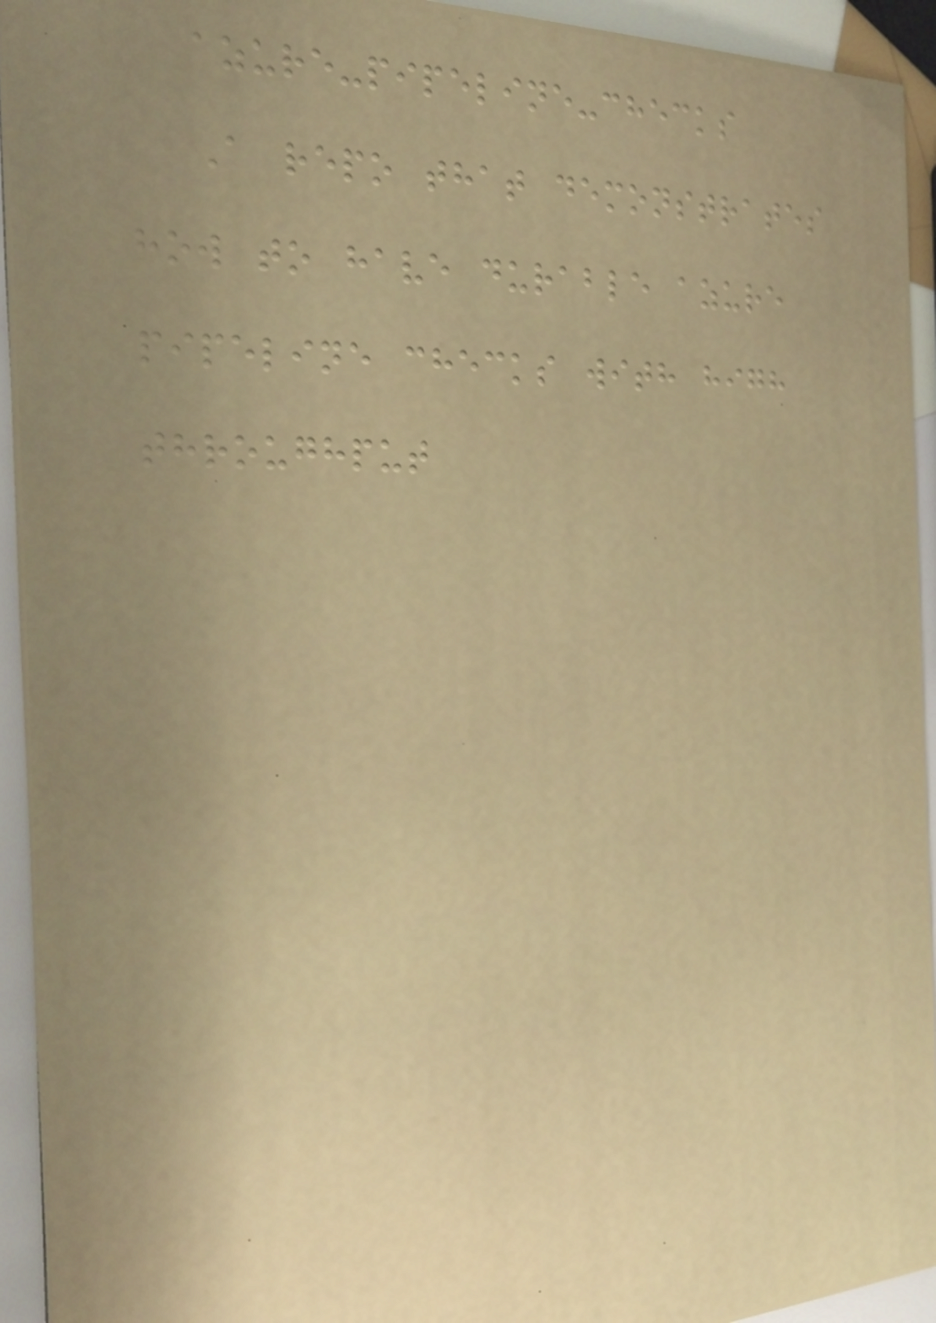azure-pipeline-checks
A repo that demonstrates
how to have durable azure
pipeline checks with high
throughput
